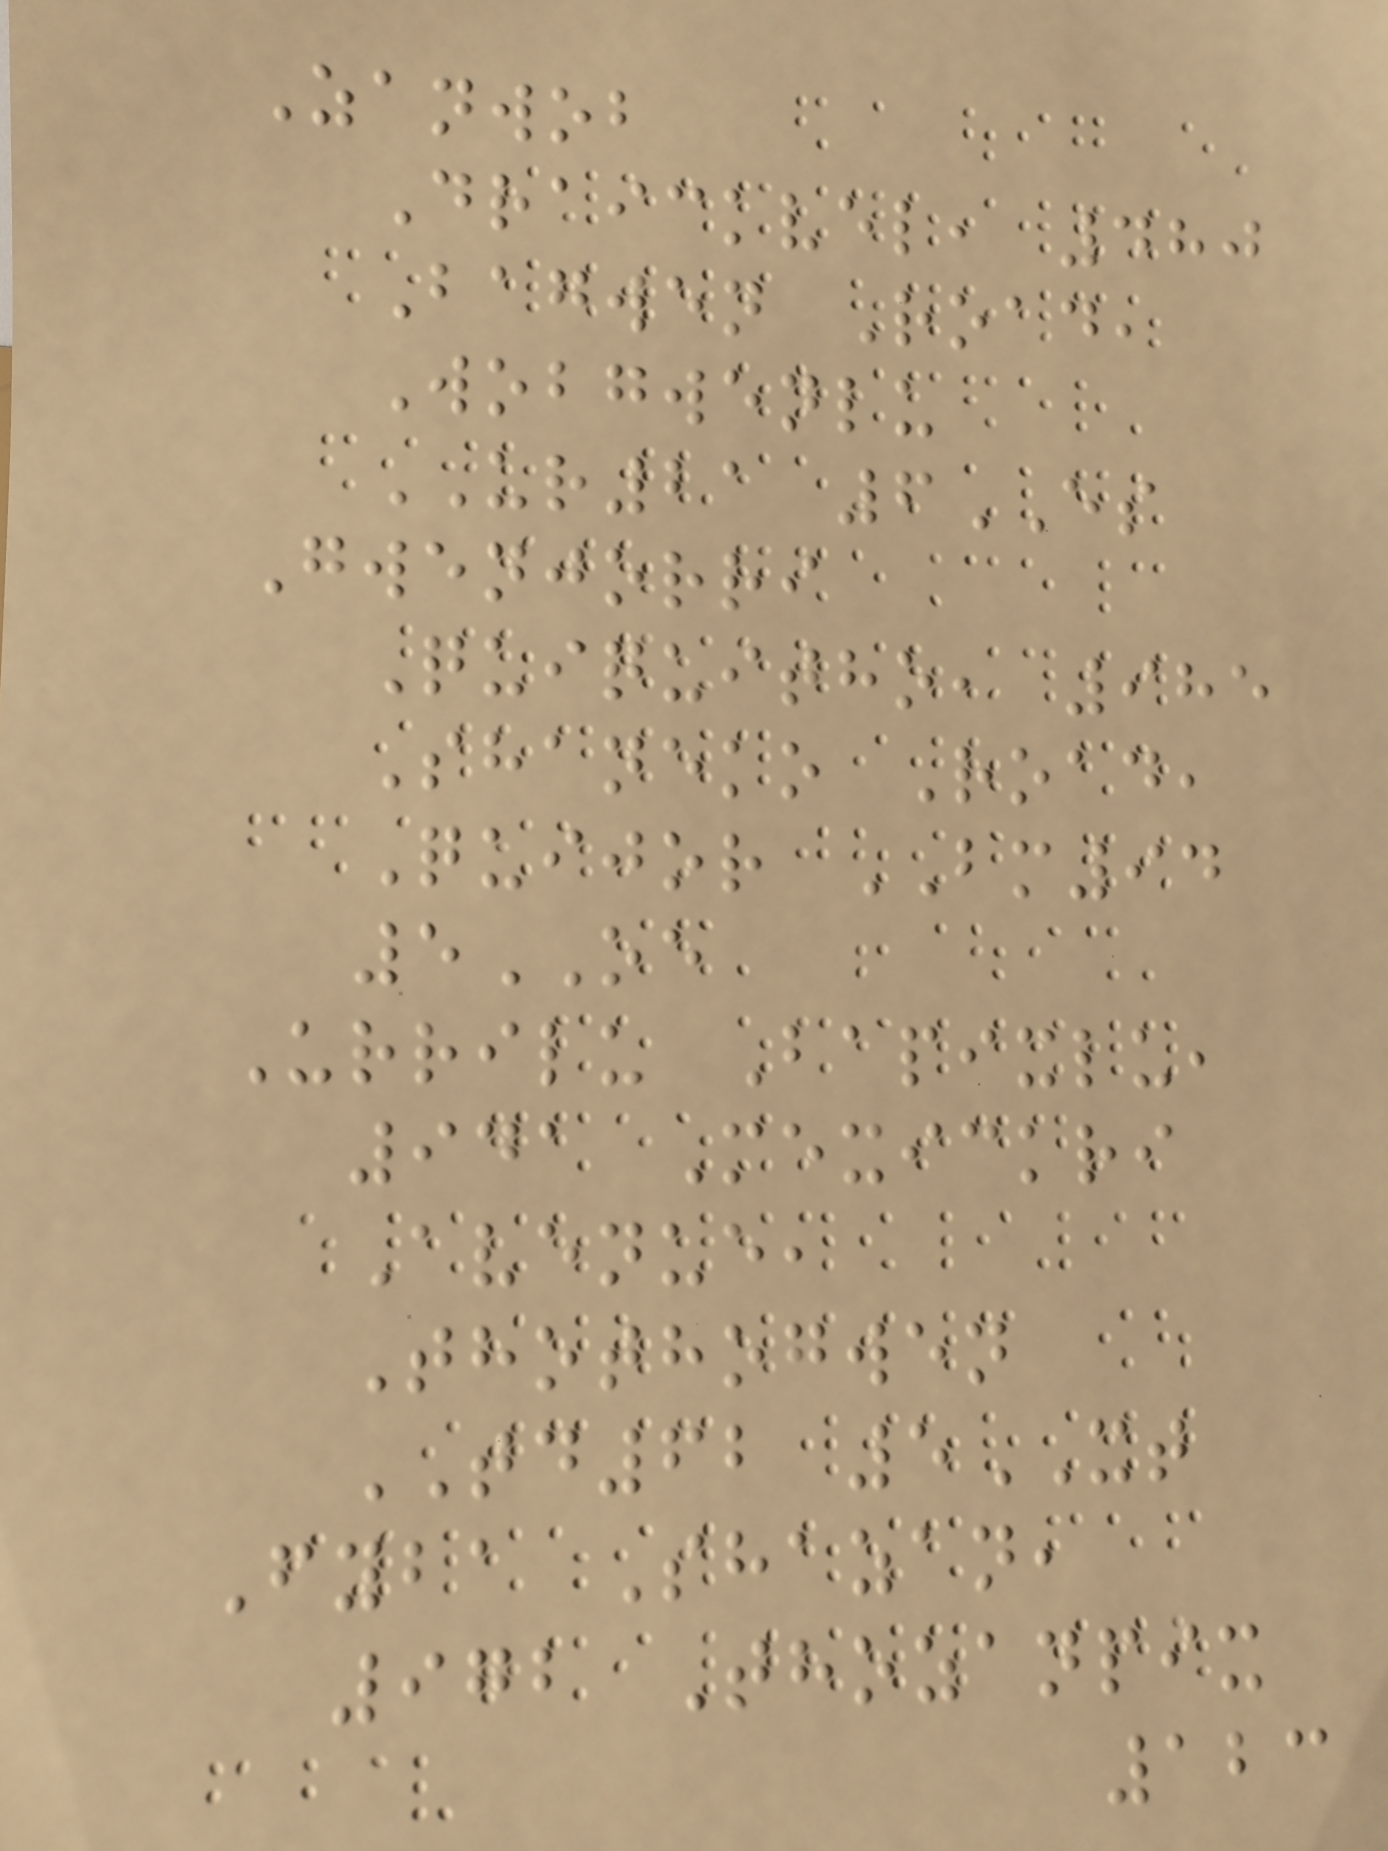Zanwob
Draickvel, 480
Bagwen Road,
Wobgwenlu
UR21 6ES
Gwenjorri
Quiquitho, 985
Shaneko Road,
Quijor BM94
5OE
Urrilu Bapixlu,
941 Mexickri
Avenue,
Thothogwen
TD62 5XT
Fyba Shazan,
972 Thozanpix
123
